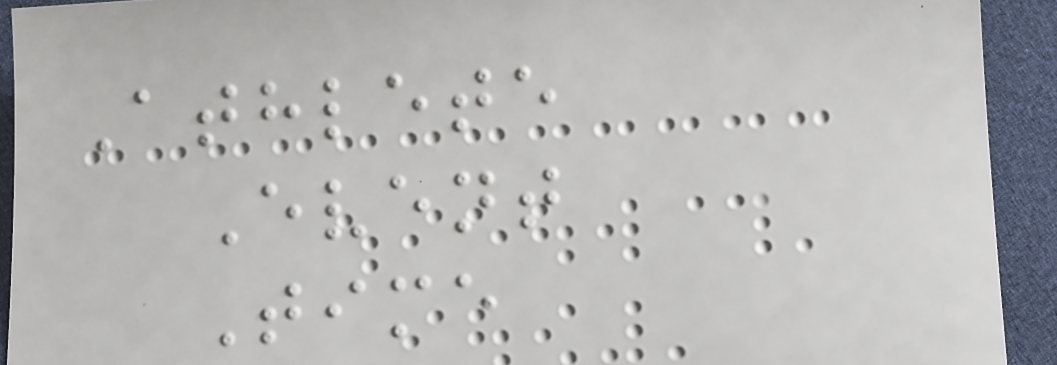Athlete
Event
Time
